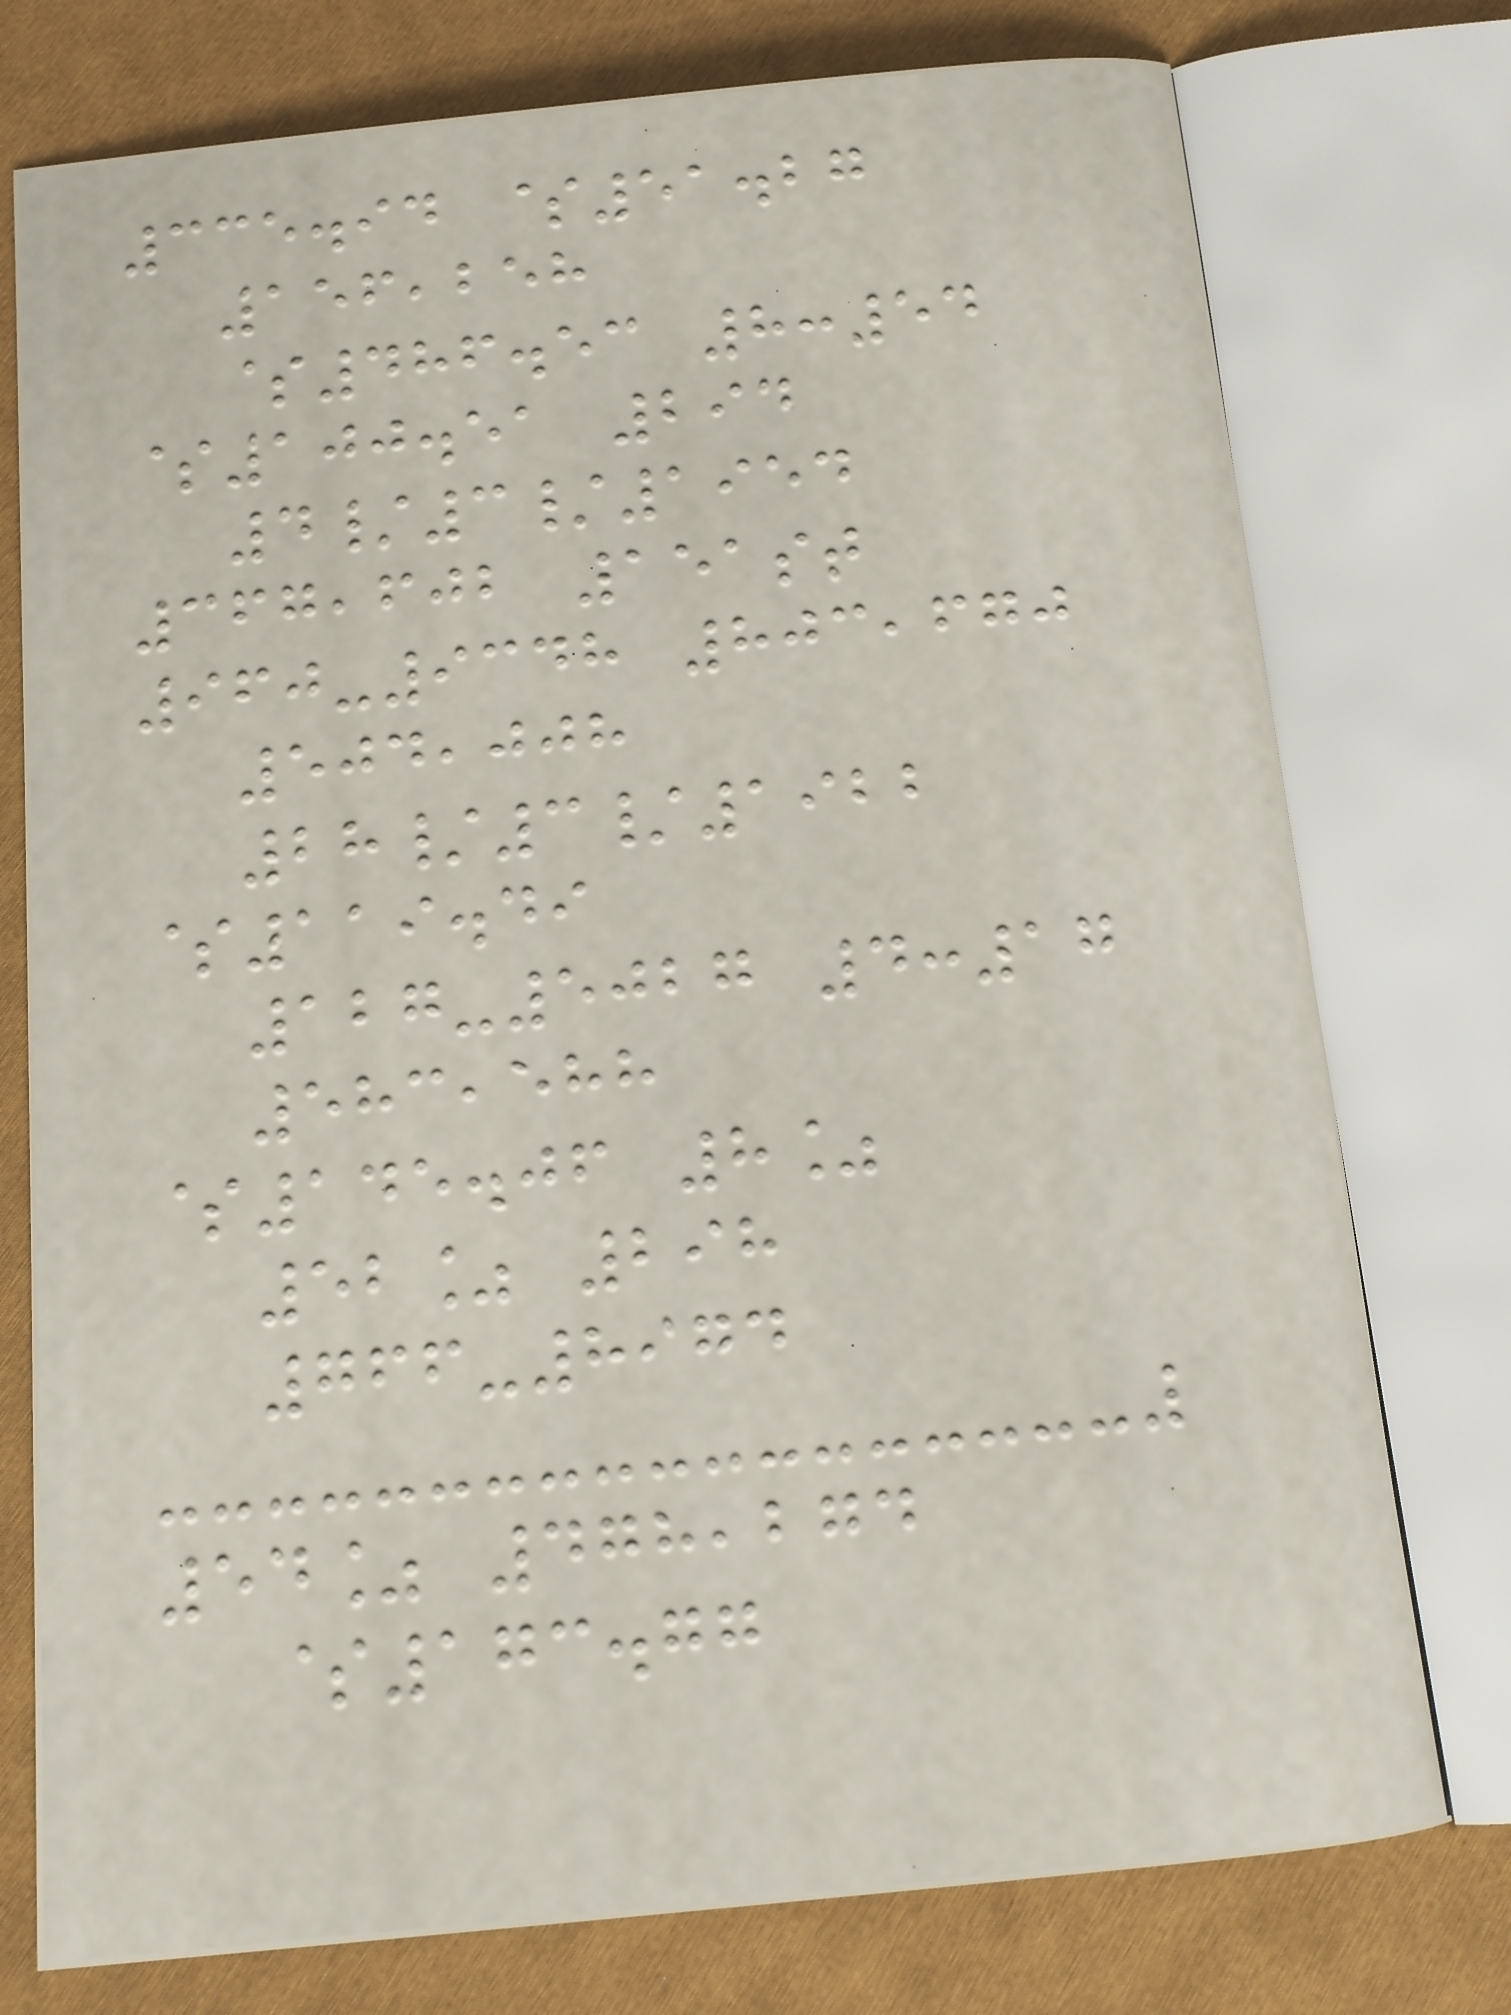335.94 $51.27
156,258
$486.53 8:54
$100.51 294
4/3/1954
367,602 151st
960-9348 803,670
504,008
28/3/1922
$119.49
127-5027 4:17
583,588
$145.06 8%
52% 298
766-8974
54% 478,274
$173.77
